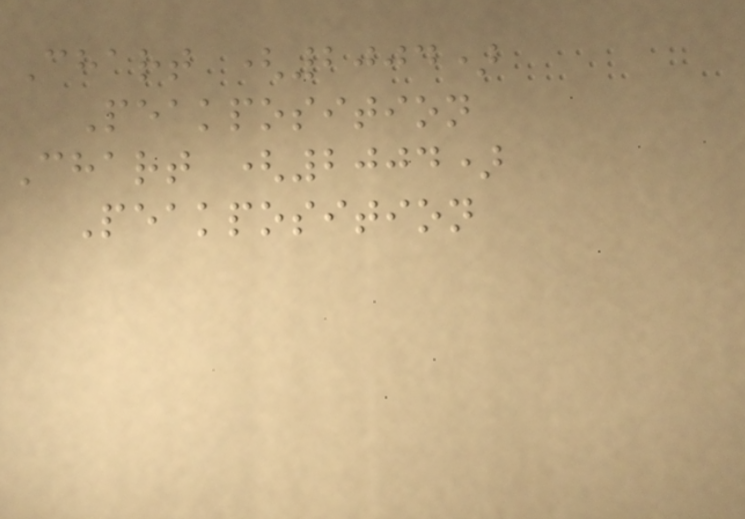Chart (2004)
Peakposition
Chart (2004)
Peakposition
